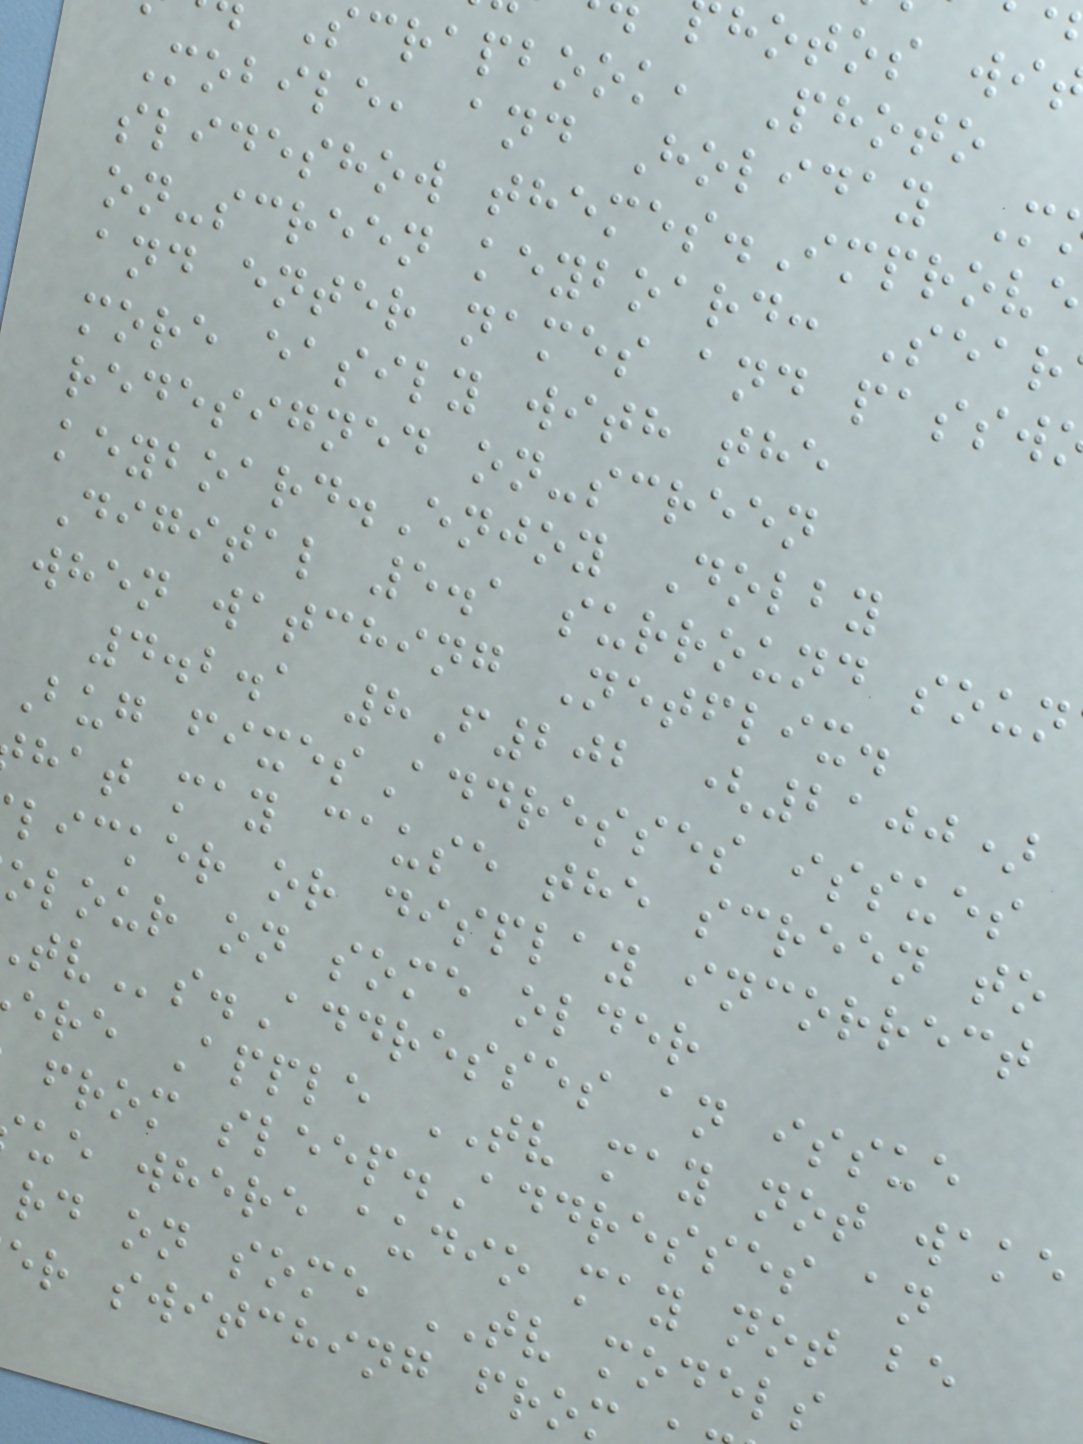hotos wi
scrapbook, Photo
Mobile, and Holiday M
slideshow themes.Improve
on-screen keyboard: Sear
and enter names and passw
more easily with the
redesigned on-screen
keyboard.Enjoy Dolby
Digital 5.1 surround soun
when watching Netflix.
4.2.1 8F202 (2100)
Bug fixesAddresses issues
hat may cause the screen to
licker or display incorrect
olour on some older
s.Addresses an issue
ere Apple TV may not wake
from sleep.Addresses an
ue where audio may not be
rd on some TV models
er switching fro
